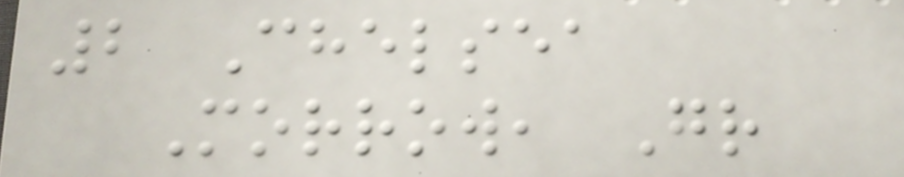2 Chelsea
Morrow, Gr
